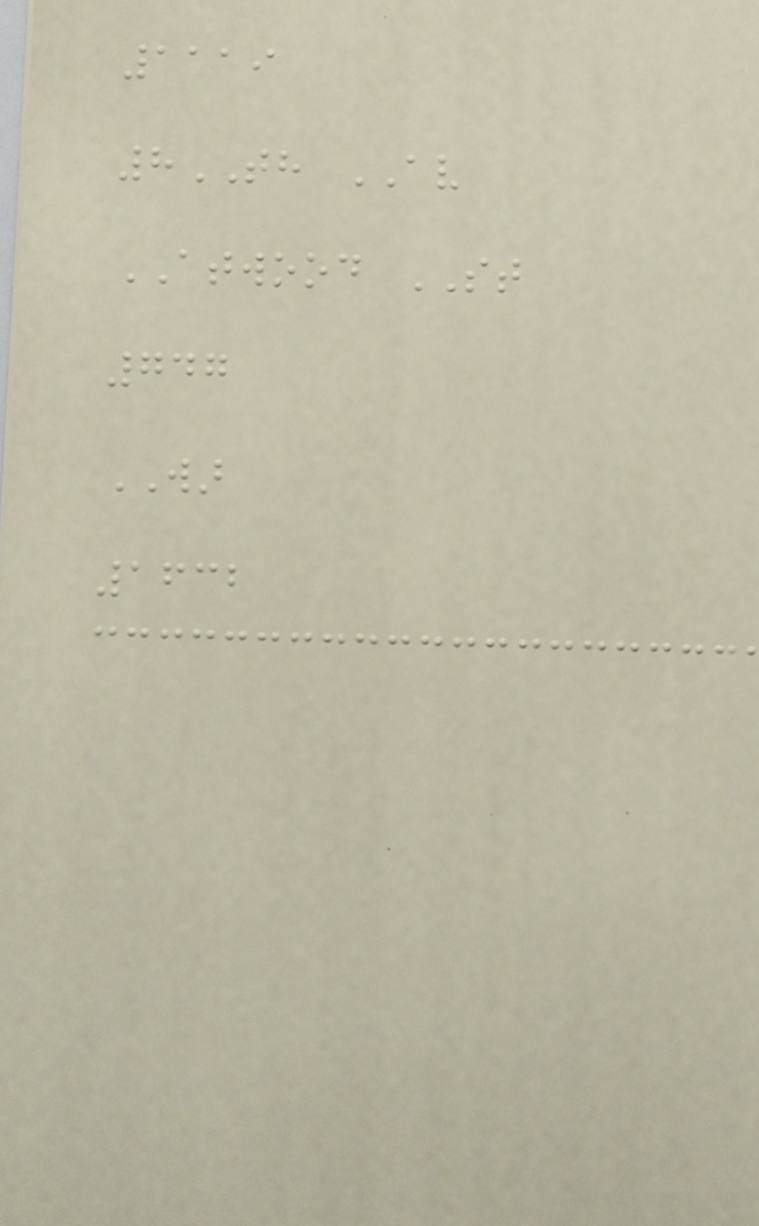1119
8TH AV
ATWOOD ST
747
WAR
1632
